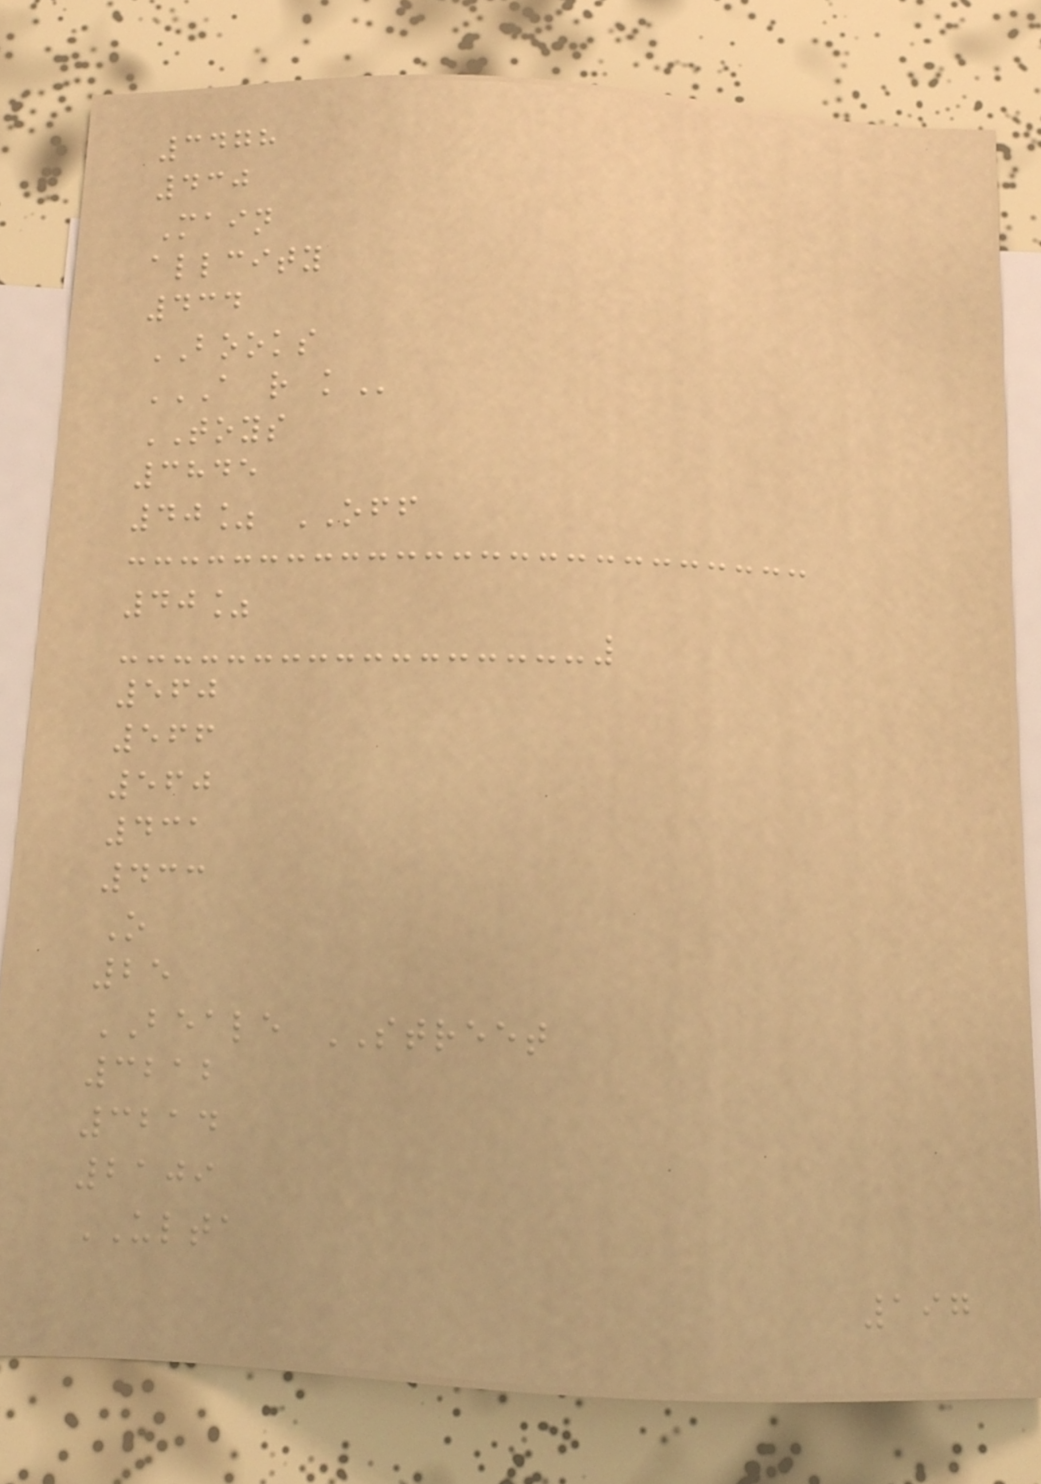3478
430
Main
allcity
434
BOOKS
A R K
TOYS
3845
40% OFF
40%
560
566
560
431
433
O
25
BEALE STREET
3212
3214
2109
ULTA
197
